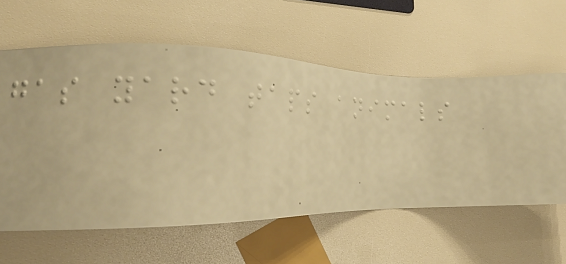gas yard taps animals
